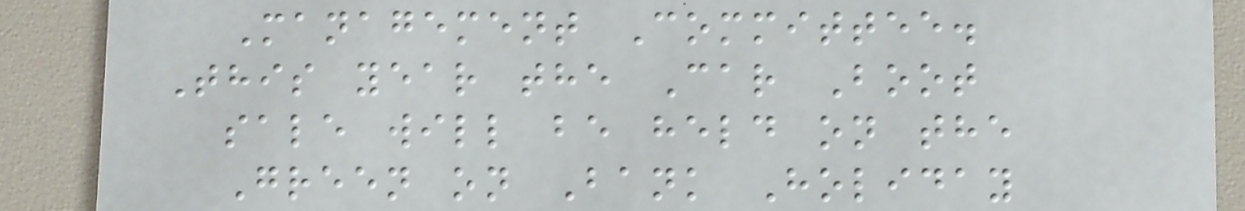Management Committee.
This year the Car Boot
sale will be held on the
Green on Bank Holiday
